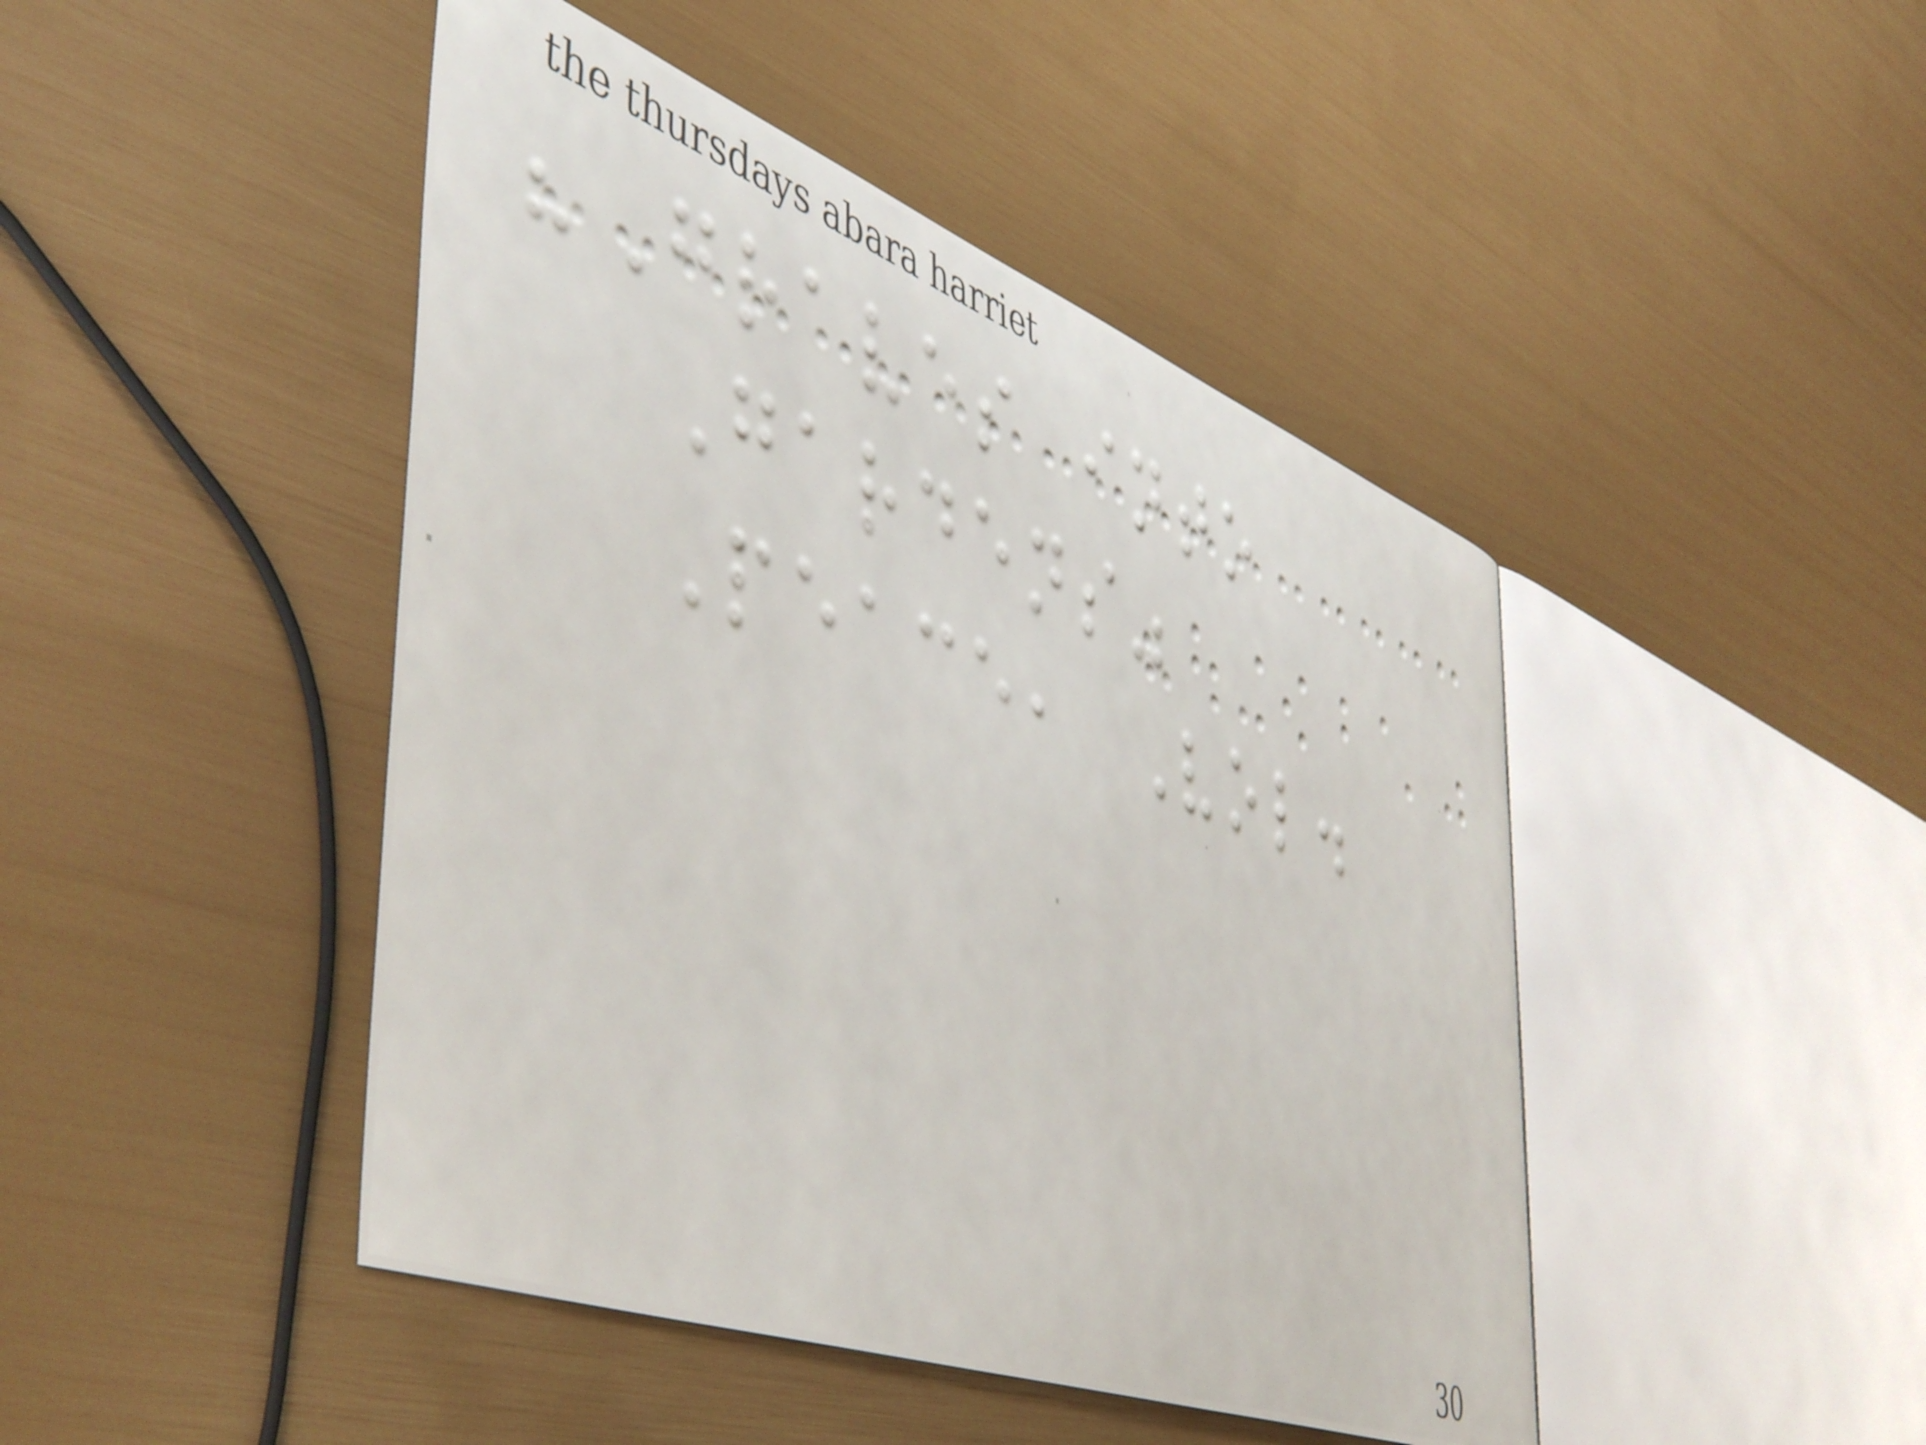"Graves into
Gardens"
Peace, Vol.
